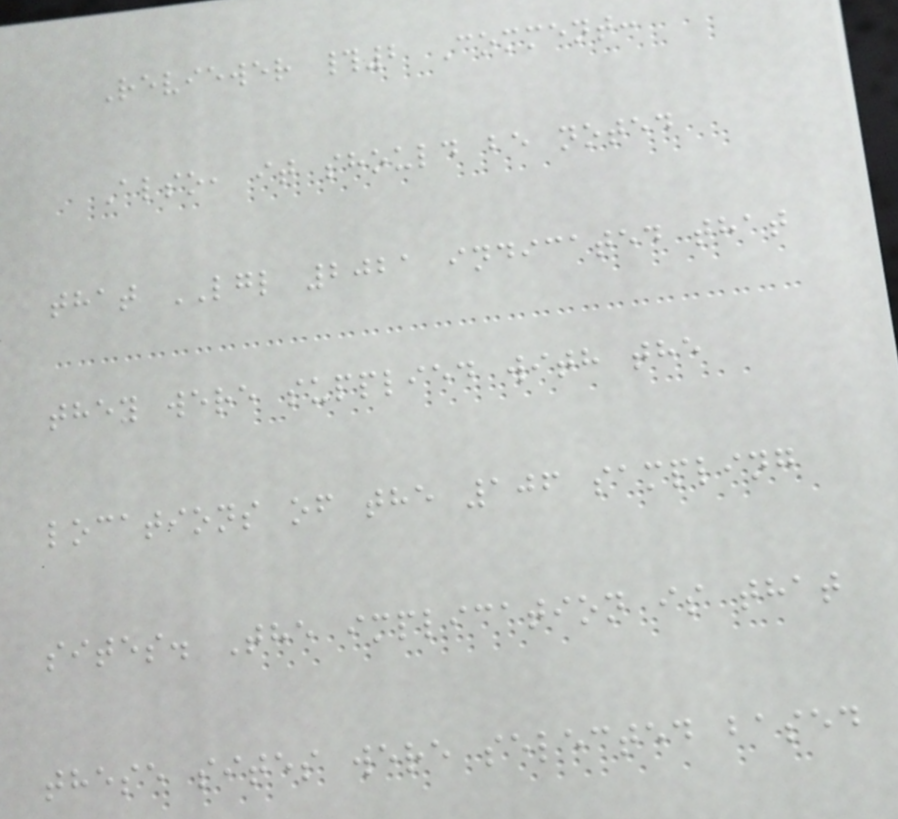Reviewer #2 Comment:
Also, it should be noted
that LGL 2021 indicated that
they were supplied with the
locations of the 106 sampling
sites. The implication is that
these sites were selected based
